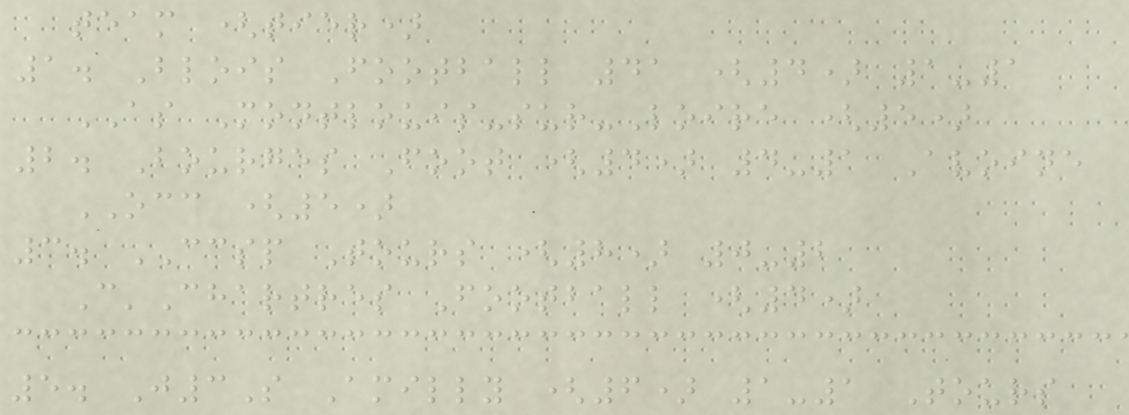team (tier)
1. Blois Football 41 (4) 1-1
AS Montlouis-sur-Loire (5)
2. Bourges Foot (4) 4-1 Avoine
OCC (5)
3. CCSP Tours (8) 0-2
C'Chartres Football (4)
5. J3S Amilly (6) 1-1 Tours
